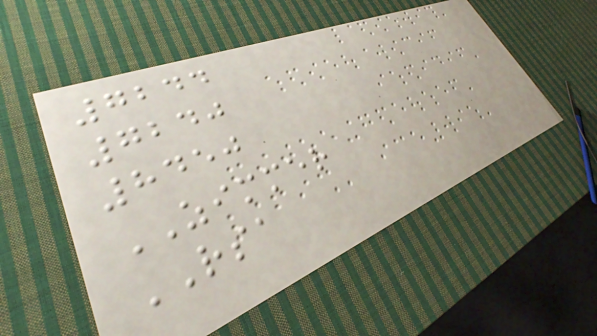7244
7240
8450
ZIMMER
RSA
